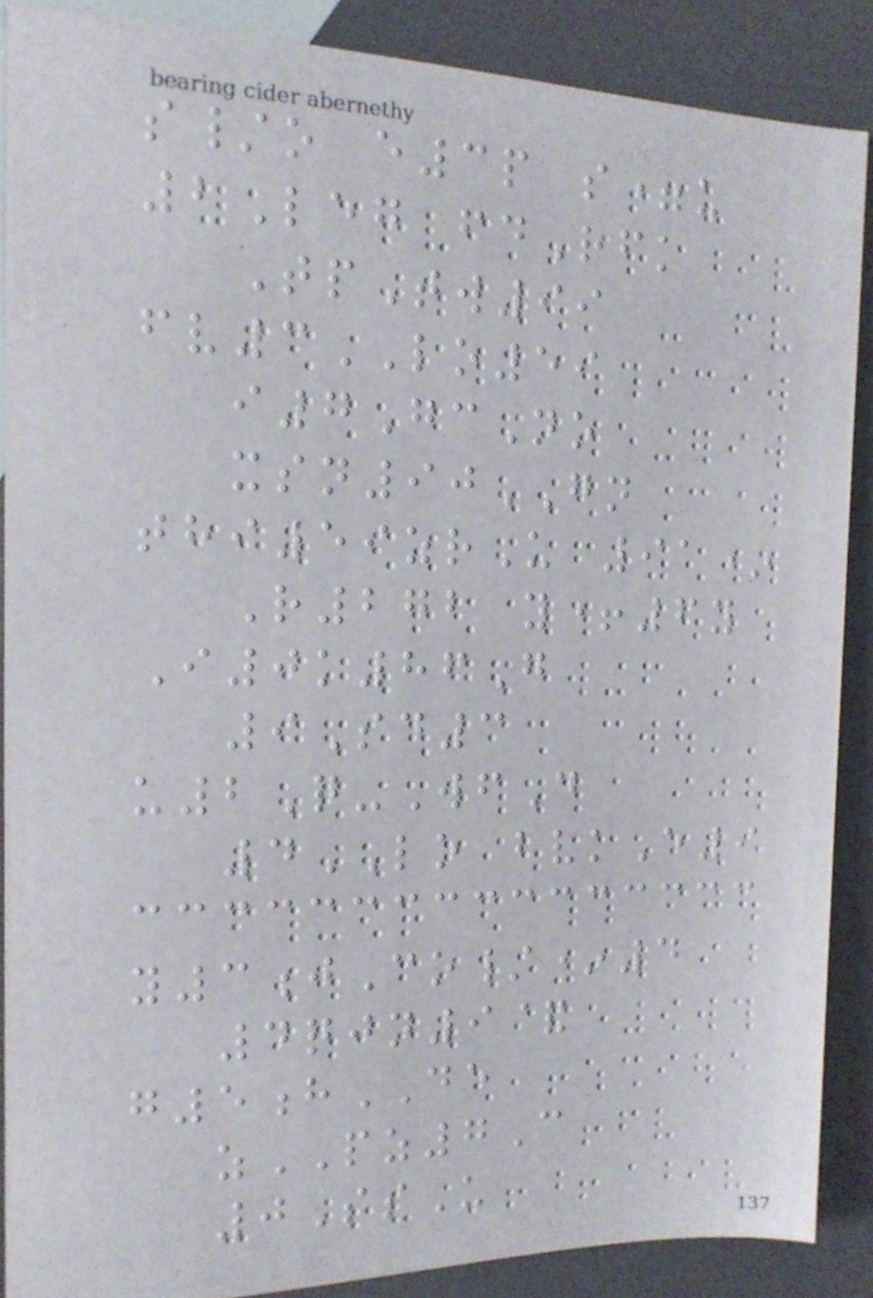s/o e3p s=u
2Leg fdRfk
TpTw99
fv3LO59
i7GcNo
xsn90GN
thi59zrU 91*
R272 y+6y
I0k86G
9Sd3
u2Q-WfD
4LO bvkE9
y3jCo/*4
4qjn9&
g5hDE
zPZ7C
0SsU
